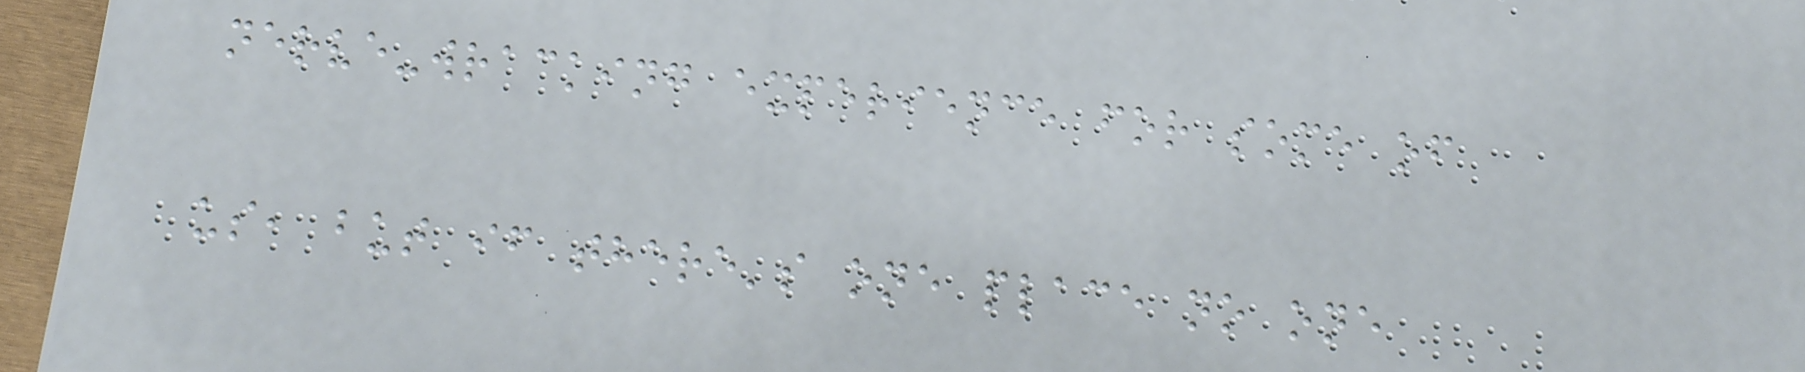nerve-wracking experience for some of
us, but if there's one place no one
